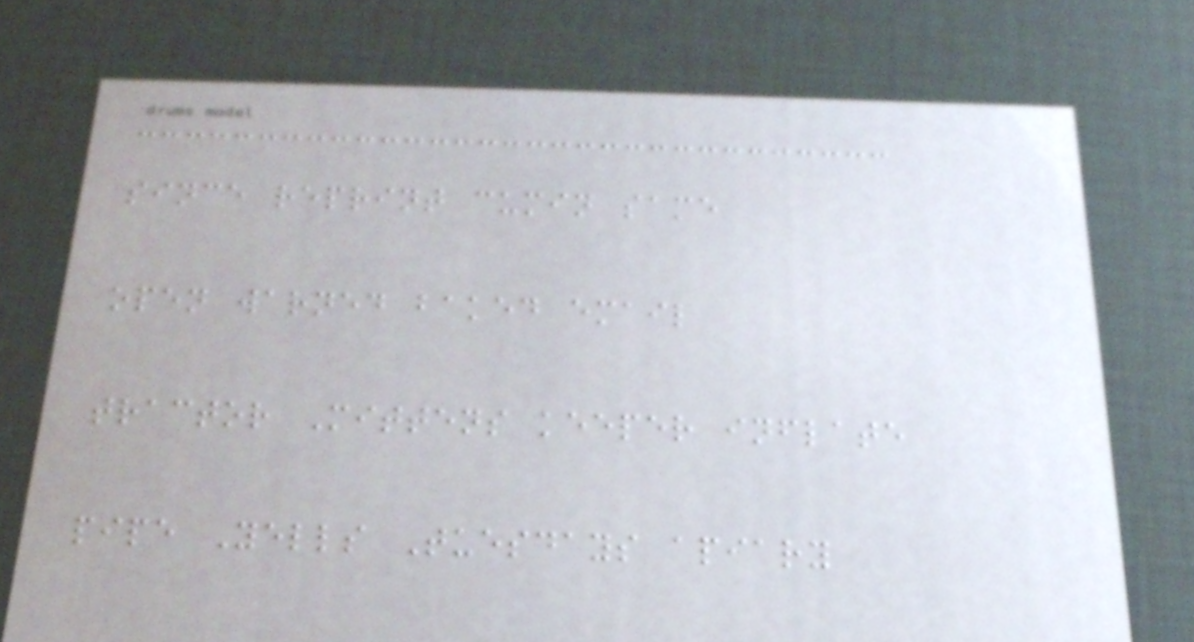since reprint cumin same
open warned baked email
tractor Mittens keeper inflate
pipe Yells Tuesdays apiary
